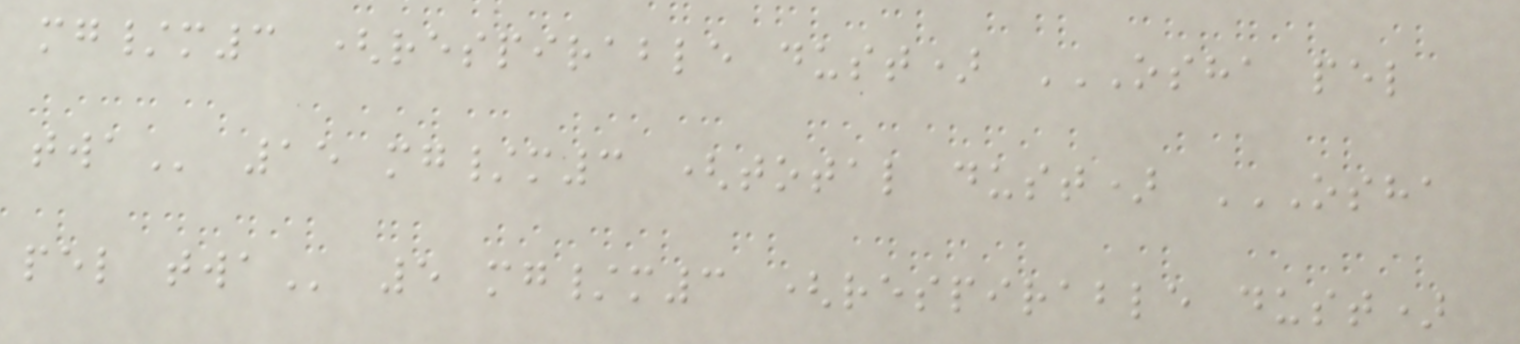mg/m3 (respirable dust) OSHA PEL
TWA 15 mg/m3 (total dust) OSHA
PEL TWA 5 mg/m3 (respirable dust)
